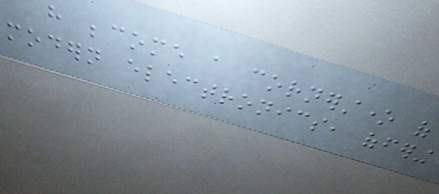have become a cornerstone of
modern electronics, offering
